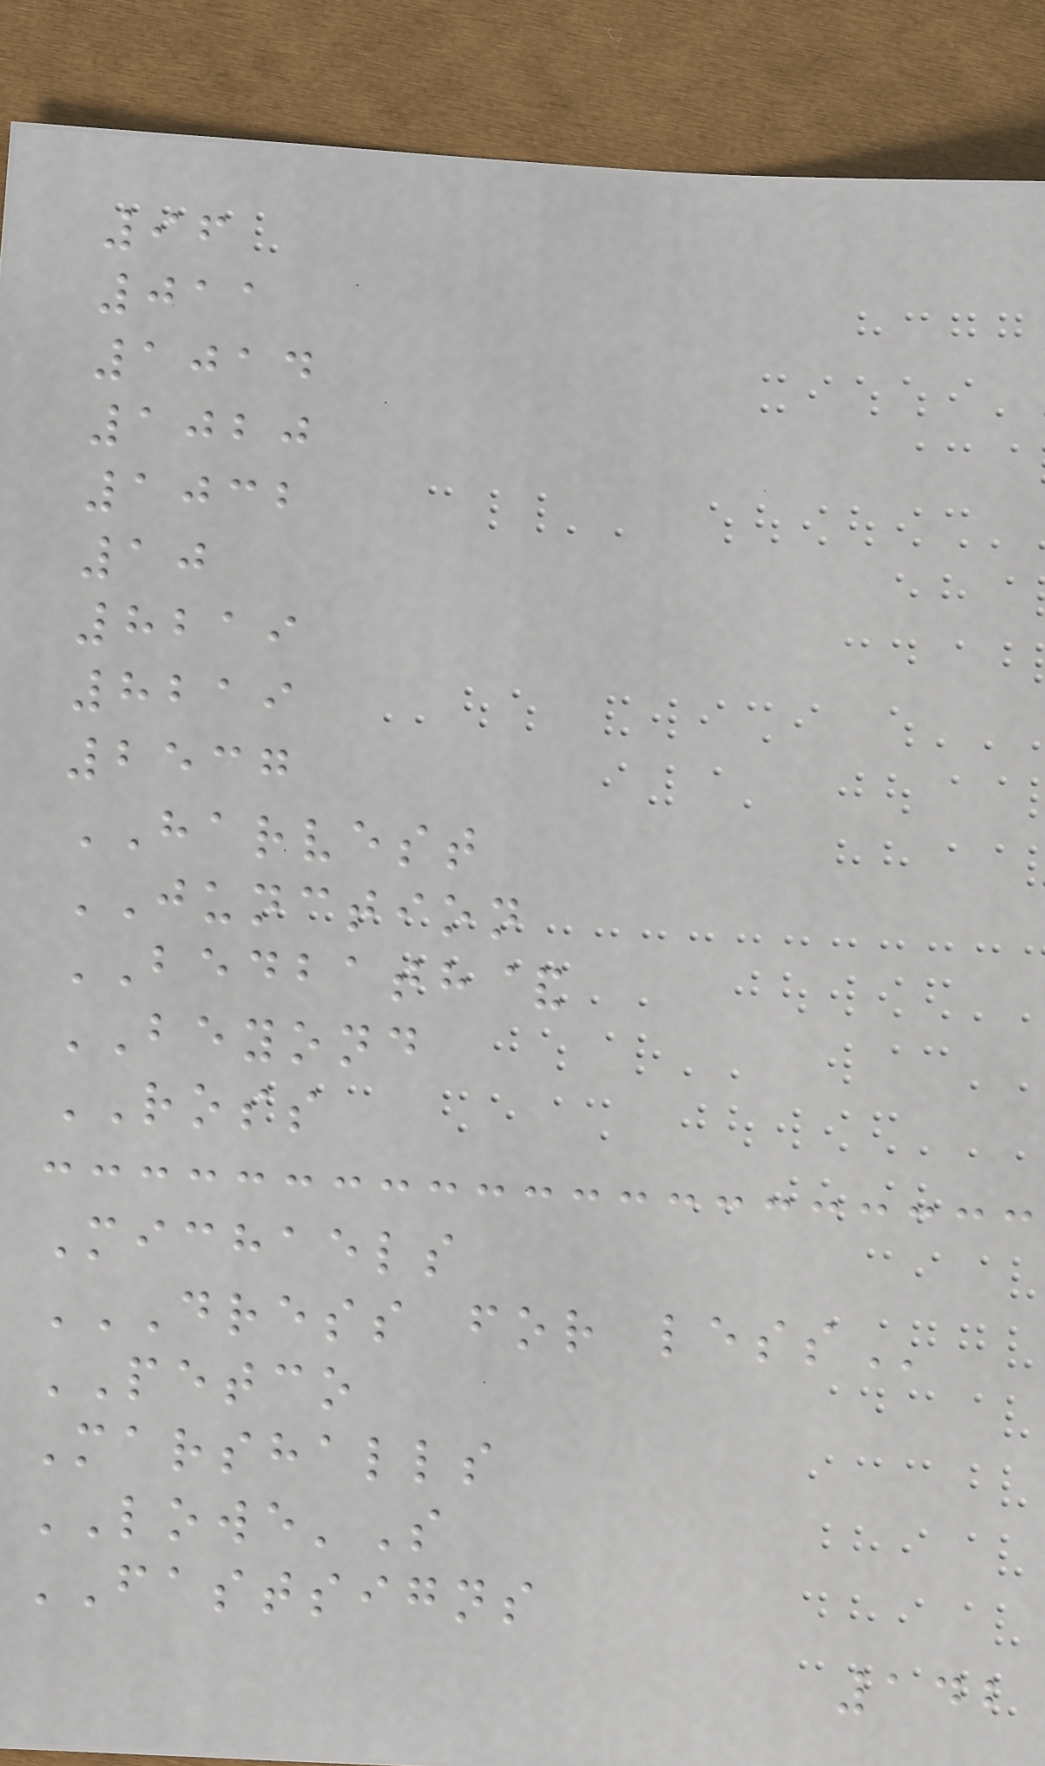96
011
1014
1020
1032
10
8219
8219
2537
HARVEST
JUNCTION
BEDBATH&
BEYOND
ROSS
Michaels
DRESS FOR LESS
PETCO
Marshalls
LOWE'S
FASTSIGNS
142
